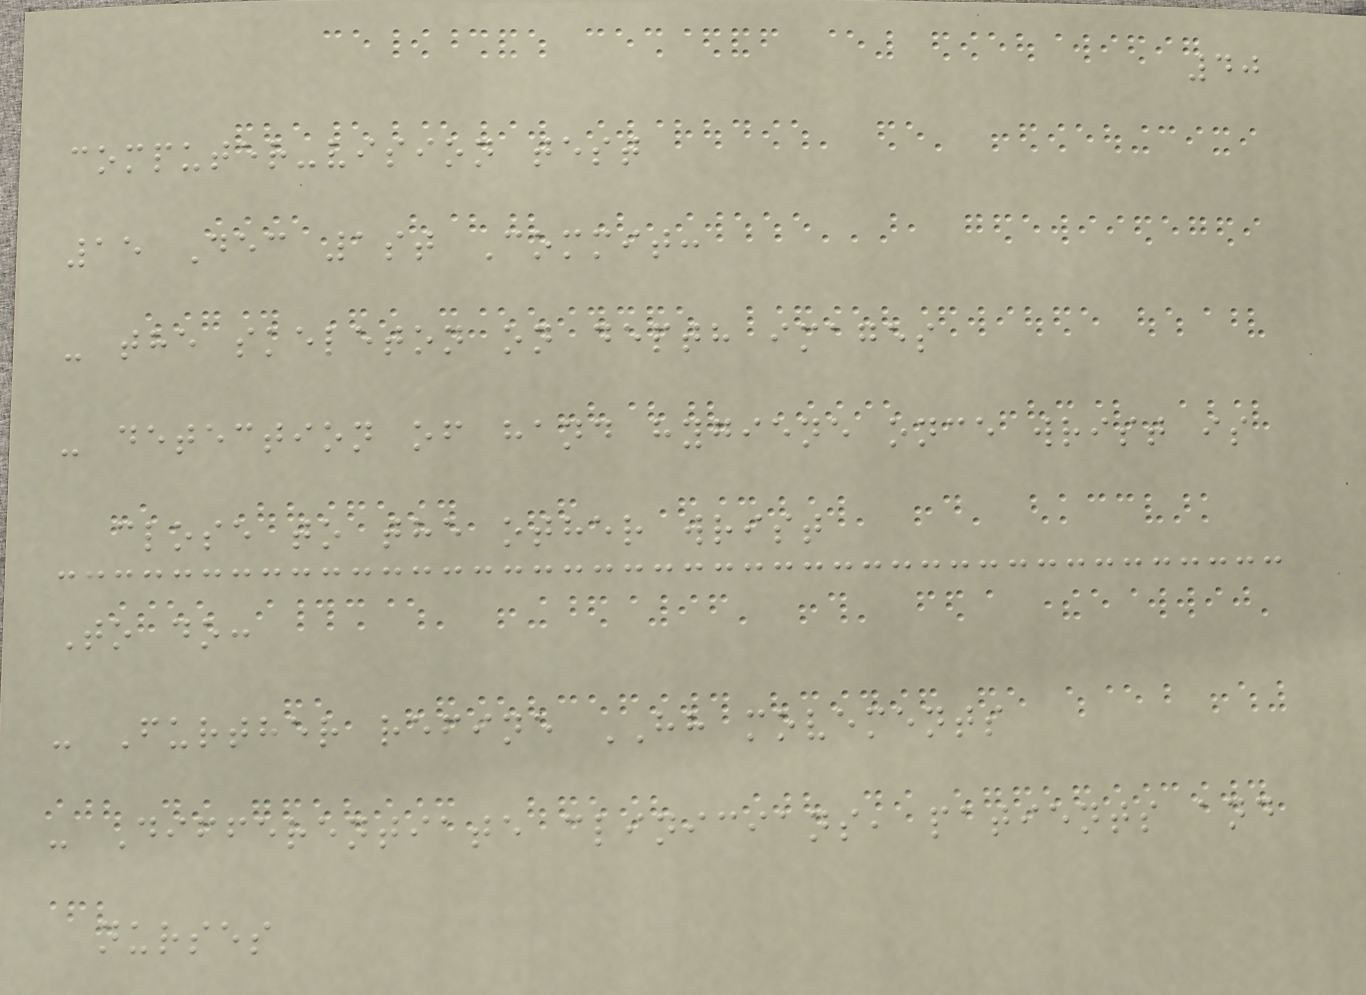40
computer-vision test
15 Dec 1st Commit:
- the skeleton on depth images
- detection of hand hygiene once wrist is
close to the other wrist
To do:
- Further refine HH movements
- Differentiate clinicians, patients and
nurses
